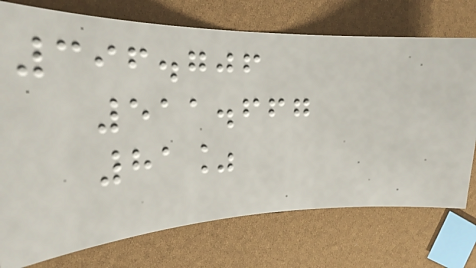396.706
511.667
81%
